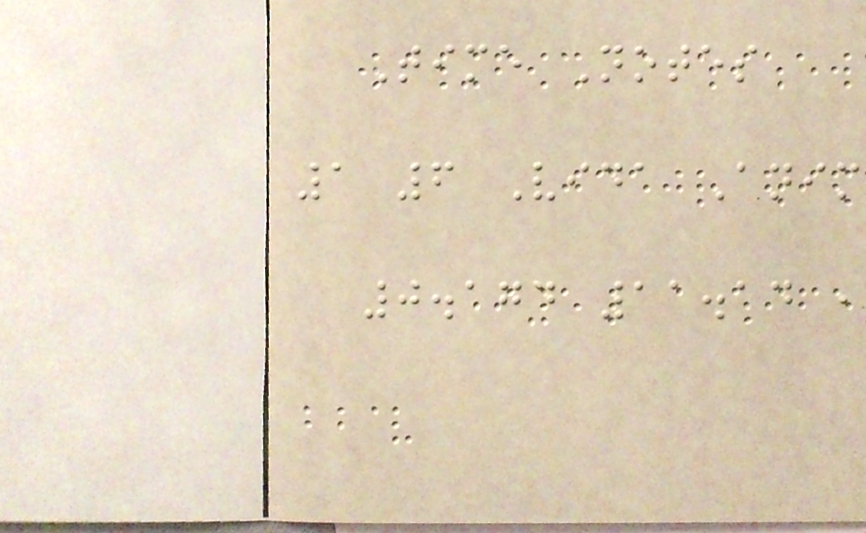Time Notes
1 6 Vida Anim
0.174 11.14 ,
